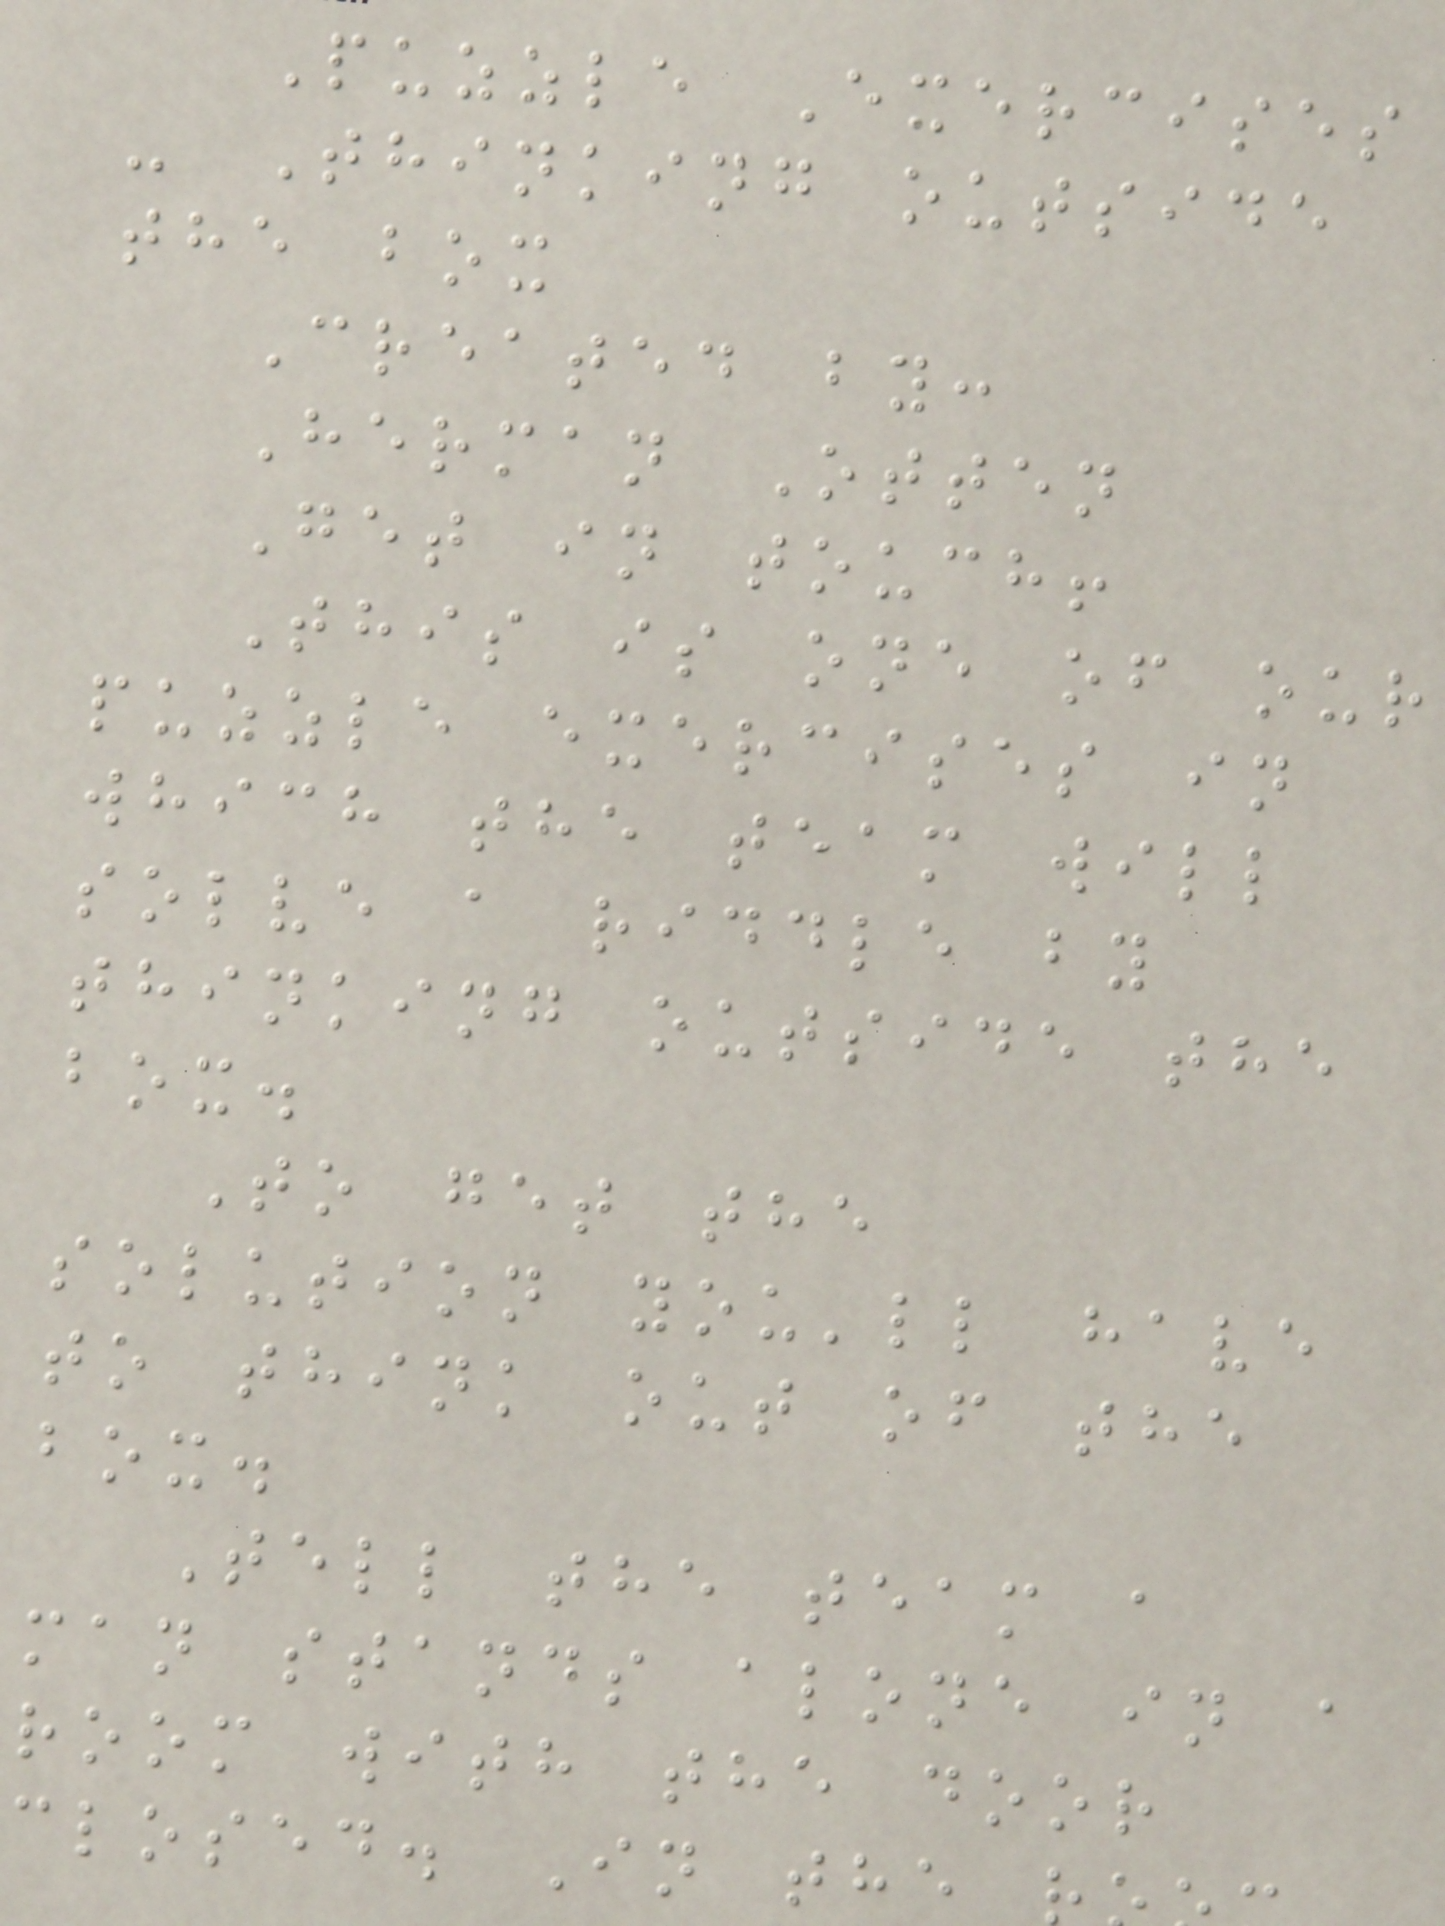Puzzle Exercises
- Thinking outside
the box
Created by:
Herman Otten
Get in touch!
This is one of our
puzzle exercises in
which the team will
solve a riddle by
thinking outside the
box.
To get the
solution you'll have
to think out of the
box.
Tell the team a
man stands alone in a
room with the door
closed. In the
